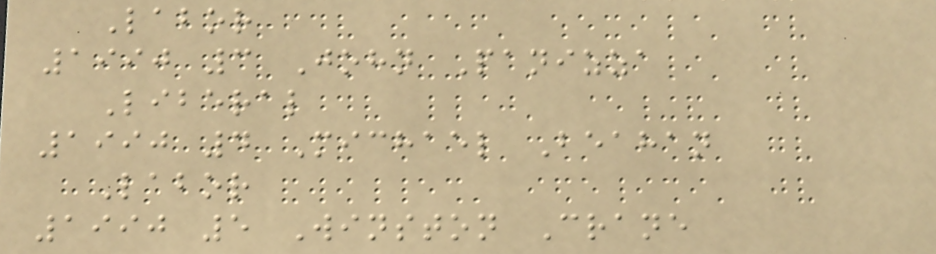Labor
1990 3 John Panizza
Liberal
1990 4 Michael Beahan
Labor
1990 5 Winston Crane
